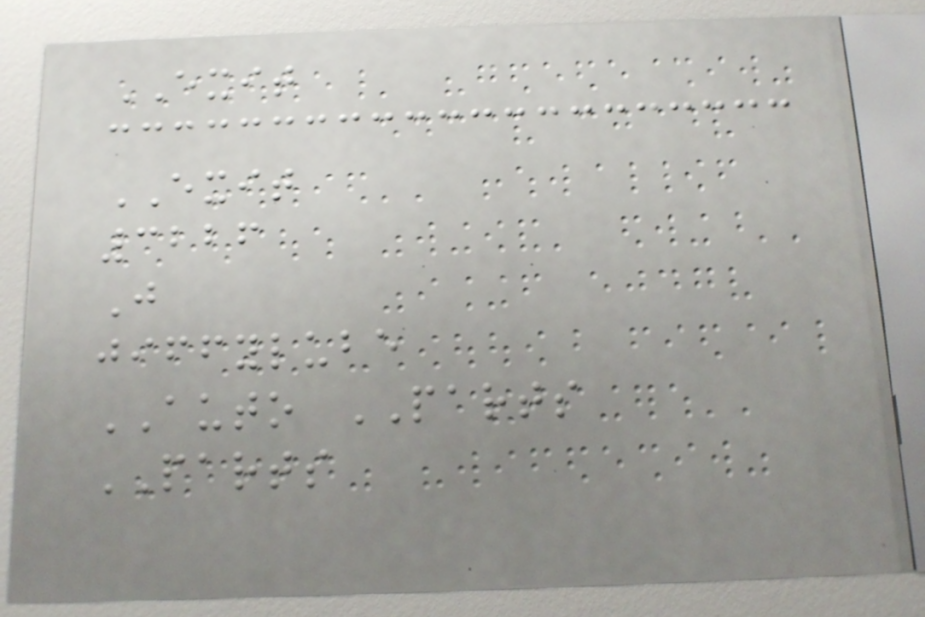EXIT
EXIT
3226
J
jiffylube
AUTO PARTS
PARTS
